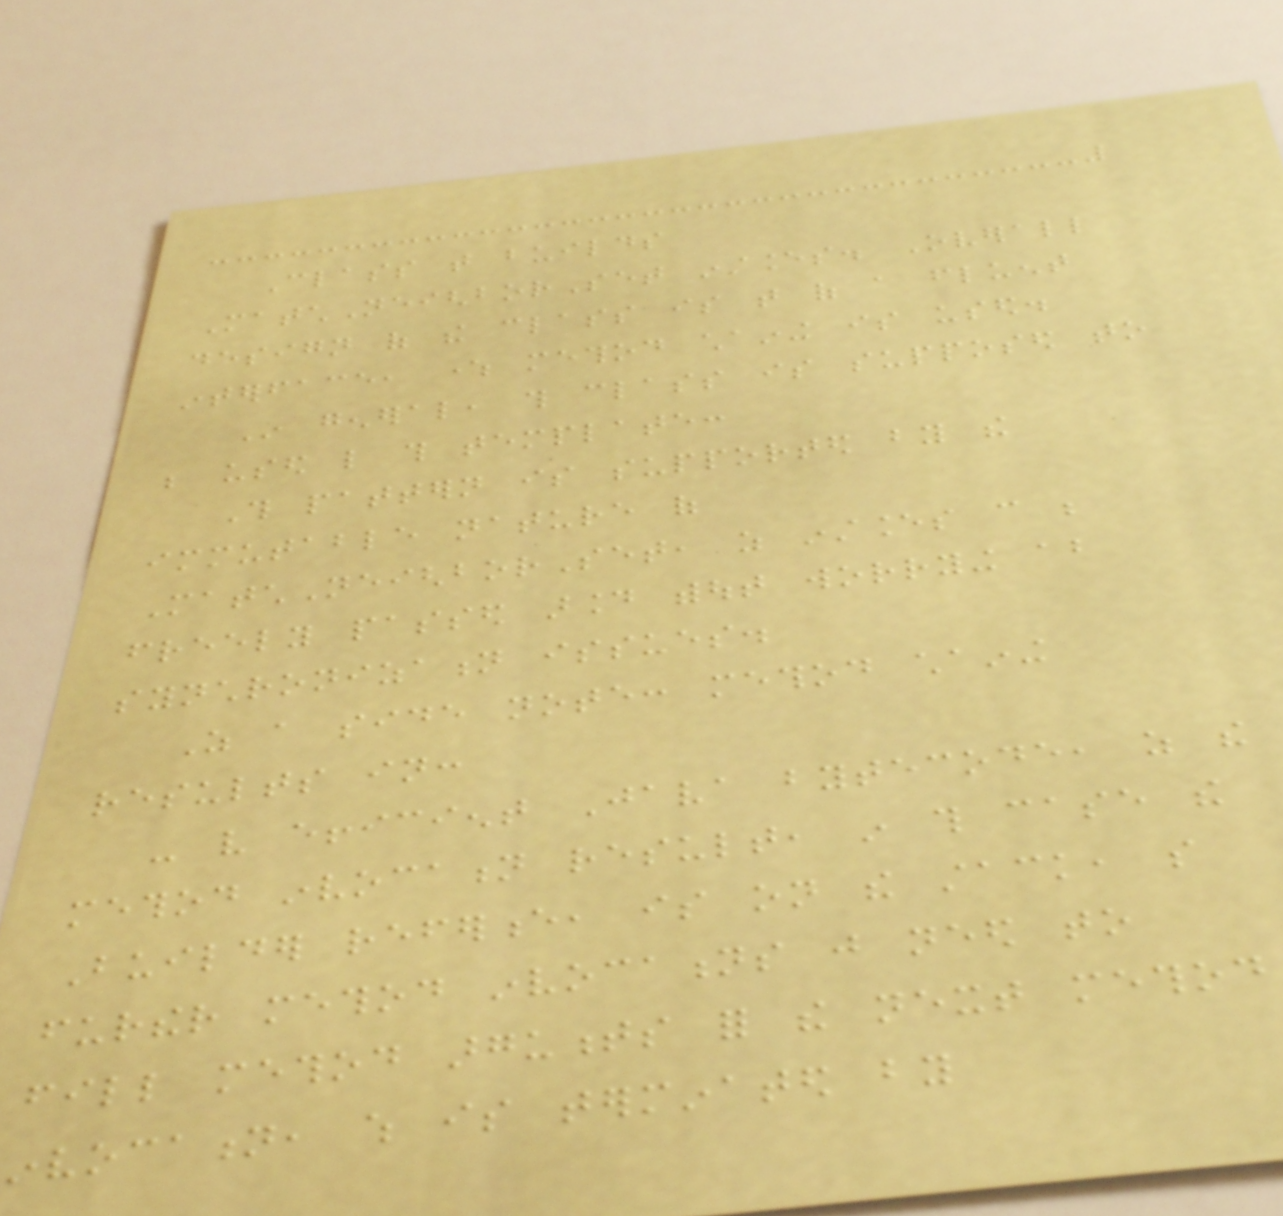Class that builds
MatchNeighborSet instances. Overall
design of the class is that of a fluent
interface, where method chaining is used.
In general, this class is supposed to
be used like this template:
This pattern is supported by the
immutable nature of
MatchNeighborSet, as instances can be
freely passed around without worrying about
synchronization issues.
As a side note: method chaining
results in:
- very efficient Java bytecode, as the
method invocation result, in this case the
Builder reference, is on the stack, so
further method invocations just need to
fill method arguments for the next method
invocation, which is terminated by
